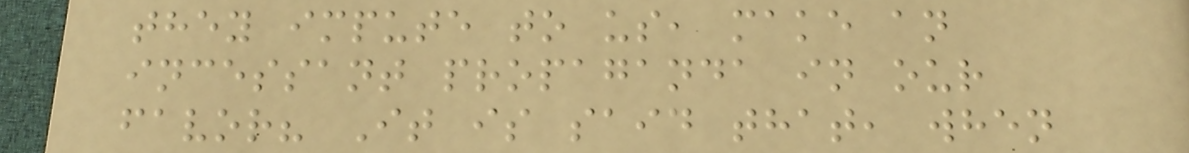they impute to us, make an
incessant propaganda in our
favor? It is said that, when
